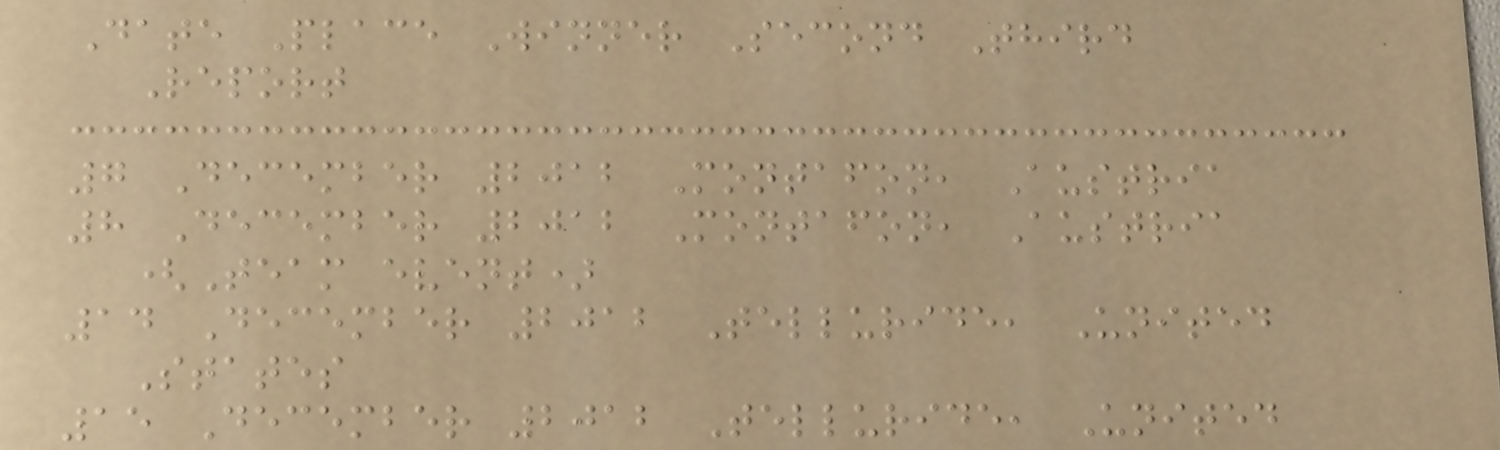Date Place Winner Second Third
Report
7 December 2012 Montafon, Austria
8 December 2012 Montafon, Austria
(Team event)
14 December 2012 Telluride, United
States
15 December 2012 Telluride, United
